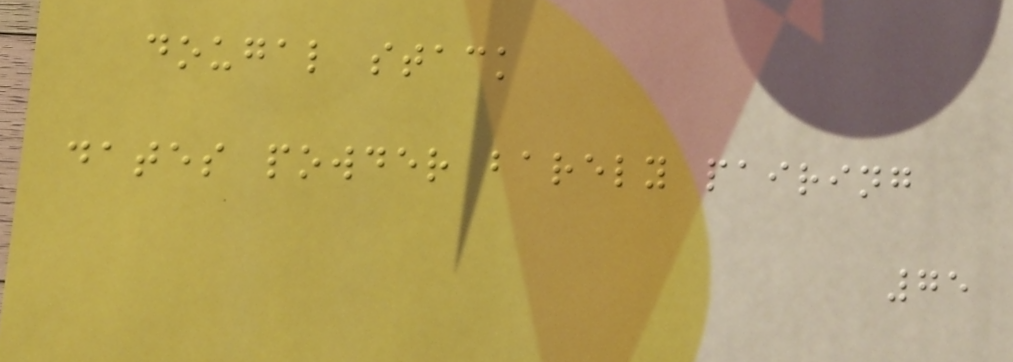dougal stack
dates powder barely pairing
75
